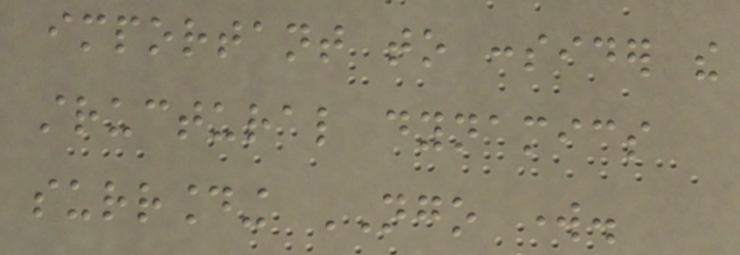important to consider the
structural dynamics
surrounding NGO work.
